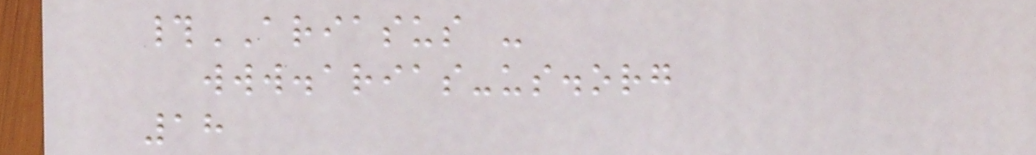#ARIASUS -
www.arias-us.org
18
